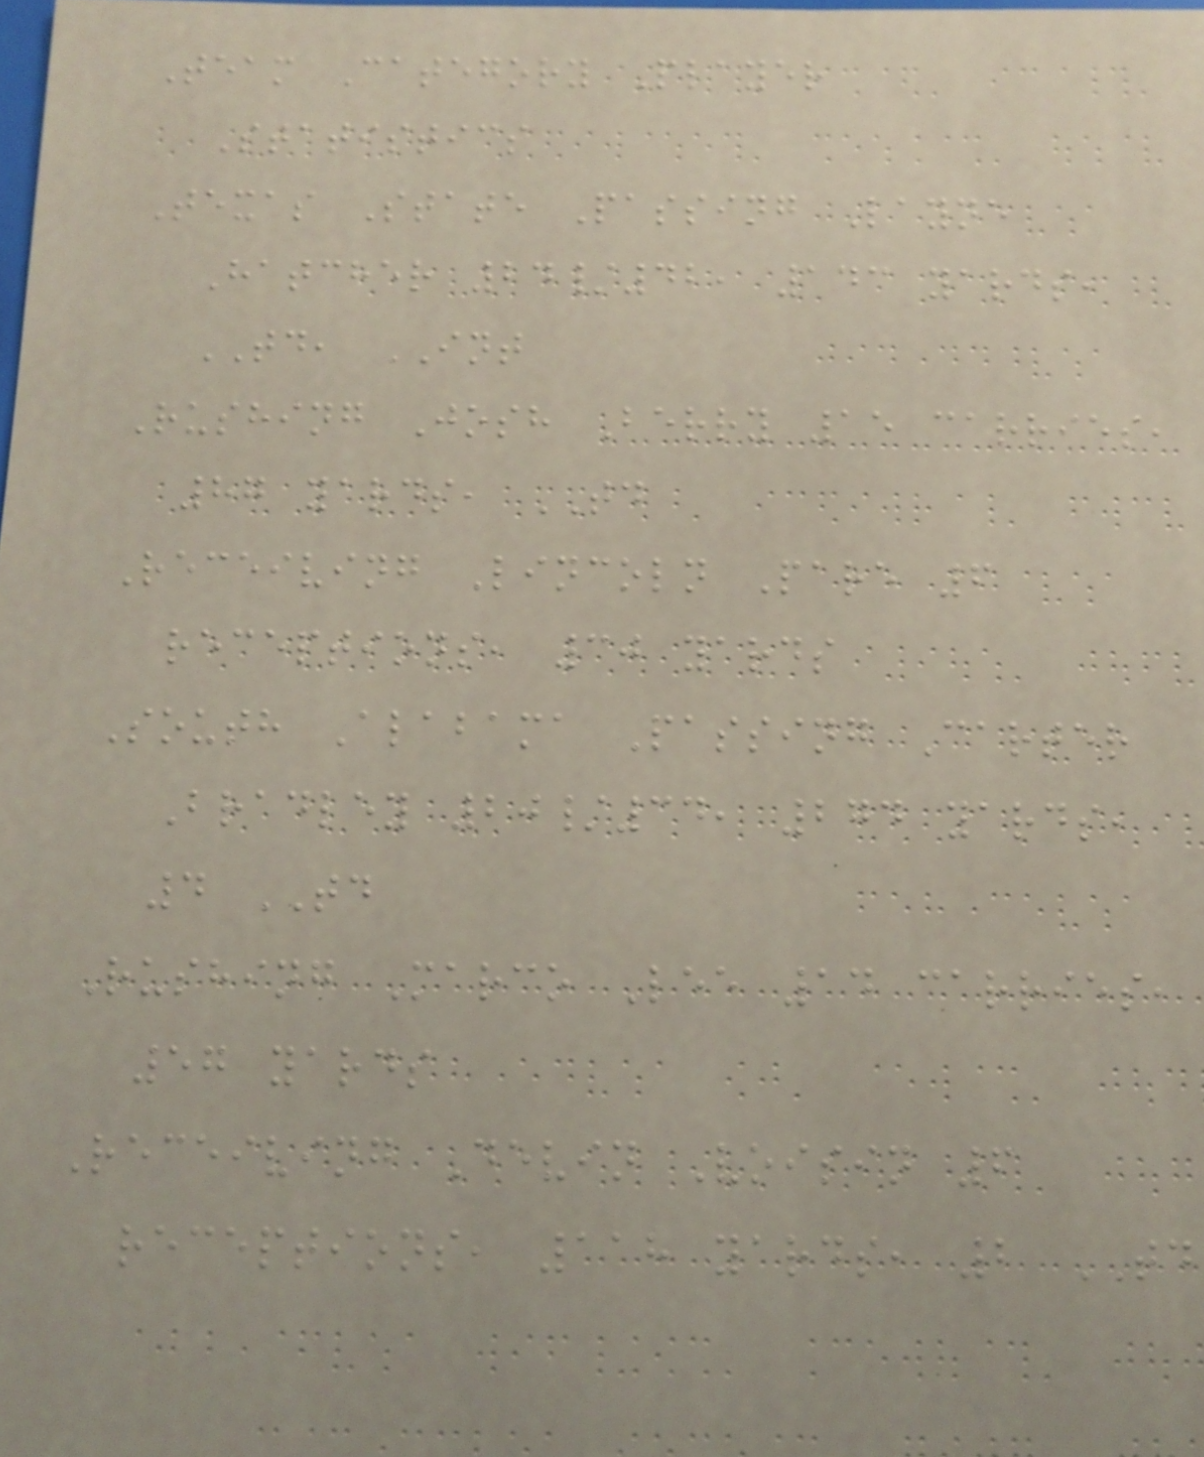Team Category Player
Statistics
Texas State Passing Layne
Hatcher 24/42, 143 yards,
TD, INT
Rushing Josh Berry 15 carries,
87 yards, TD
Receiving Lincoln Pare 6
receptions, 30 yards
South Alabama Passing Carter
Bradley 20/34, 274 yards,
4 TD
Rushing Marco Lee 14 carries,
57 yards
Receiving Devin Voisin 6
receptions, 118 yards, 2 TD
